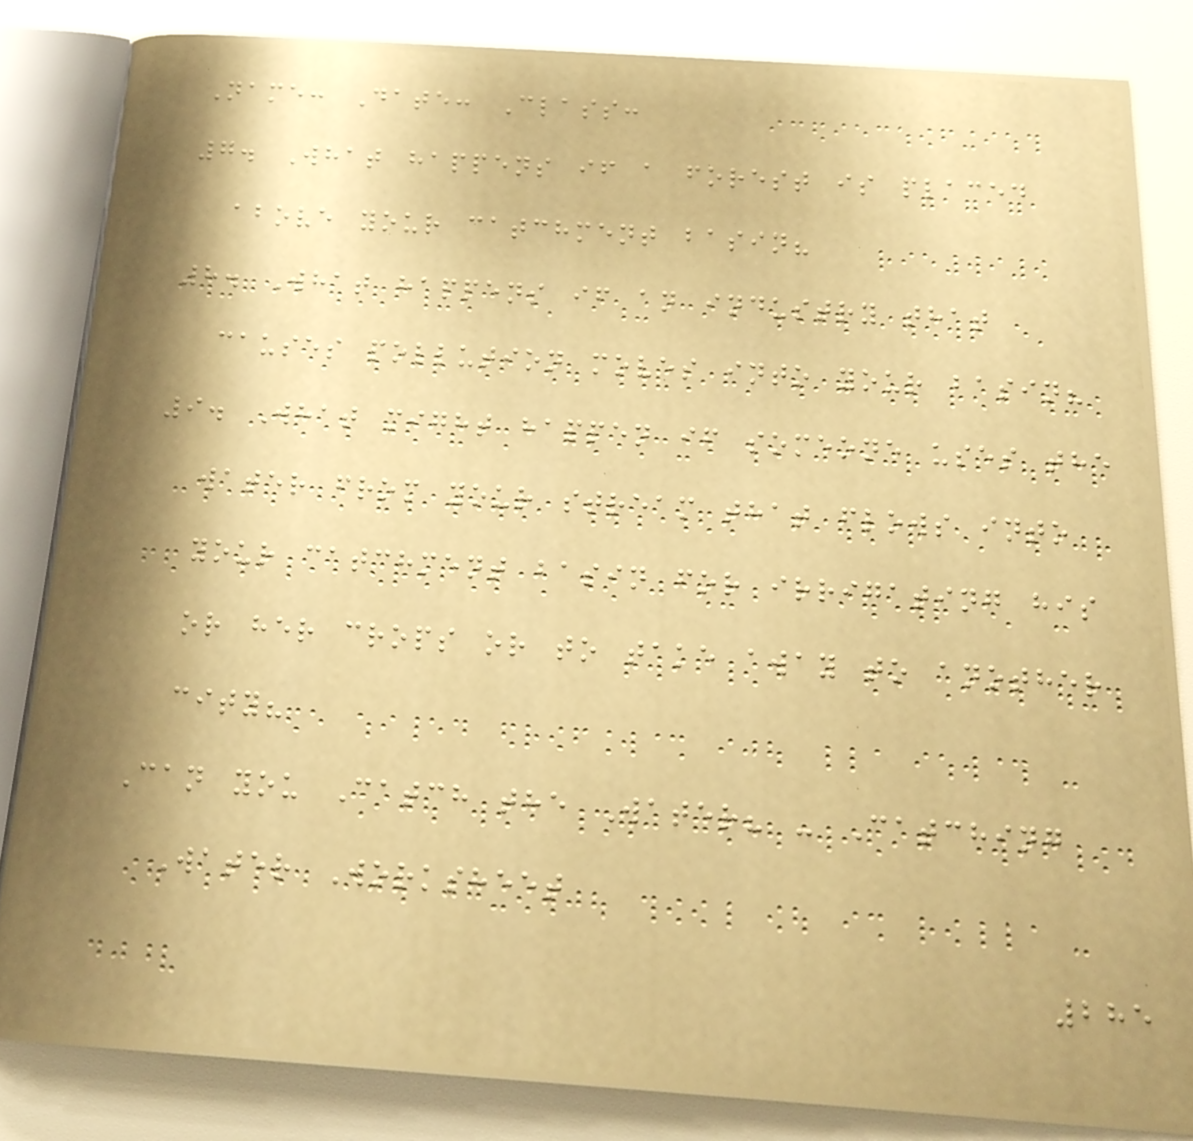Name: Date: Class:
7. What happens if a forest is placed
above your catchment basin?
8. What happens if an industry that
causes pollution moves into your basin?
9. What might happen if someone uses the
water from your stream that flows into
your catchment basin for irrigating his
or her crops or to take away to another
city?
Can you Catch the Water? - Catching
Water Worksheet
285
